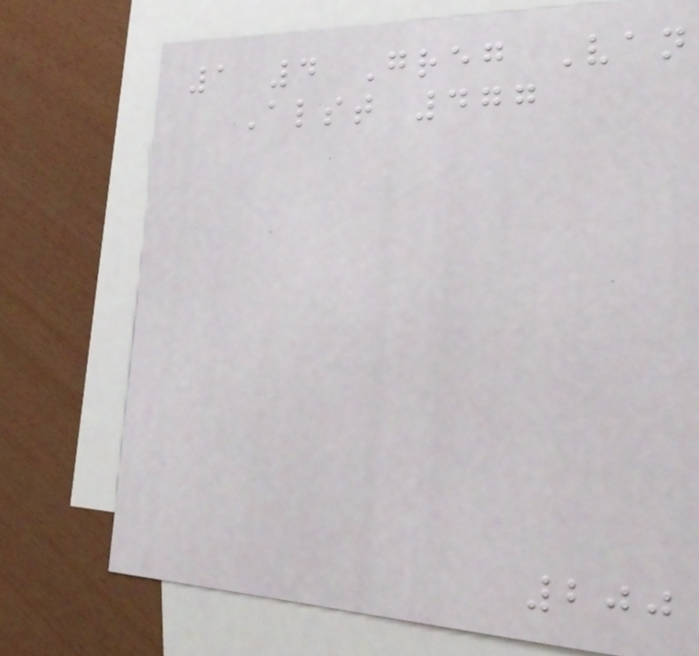1 4 Greg Van
Alst 477
200
